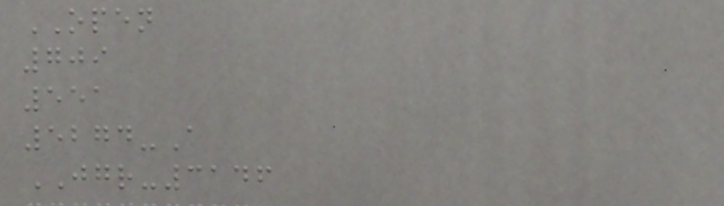OPEN
709
551
5274-A
JGR-3146
